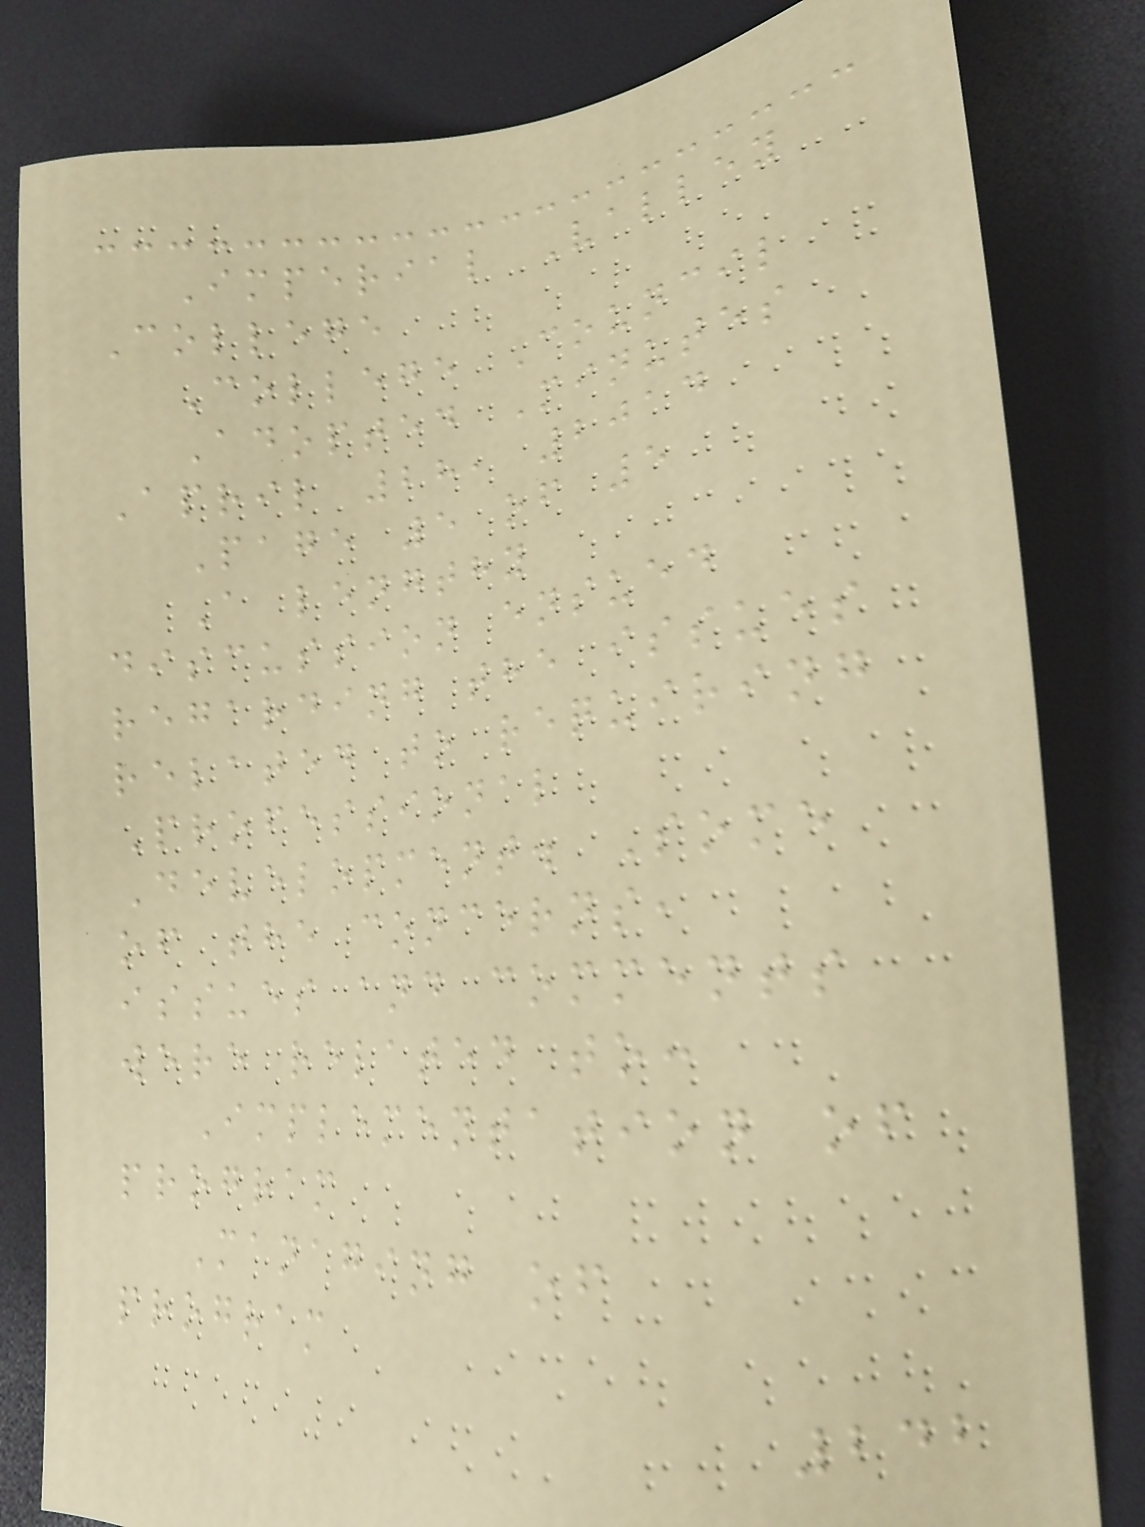Imperial Valley
College
College Council
Adopted Minutes
April 28, 2014
Page 5 of 5
A lengthy
discussion ensued
regarding the issues
related to requiring
Professional
Development. Some
of the concerns,
issues and comments
were related to:
Implementation of
program
Managing of
program
242
